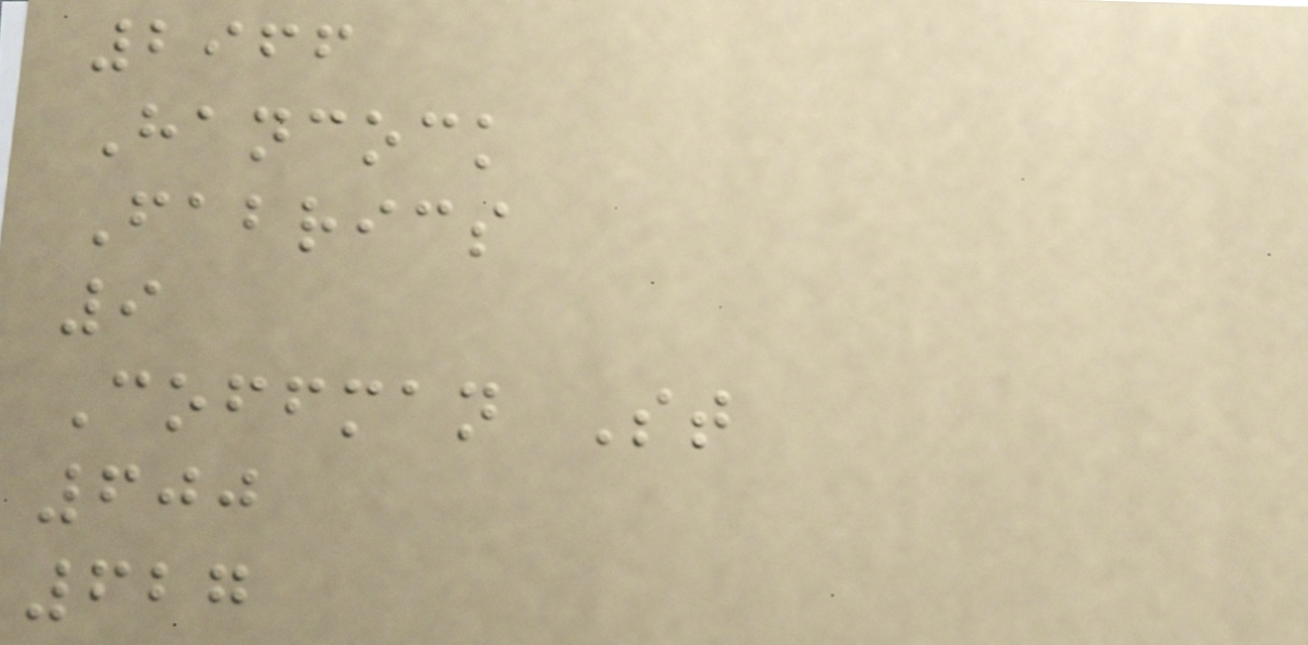2966
Hancock
Fabrics
9
Coffman St
600
627
